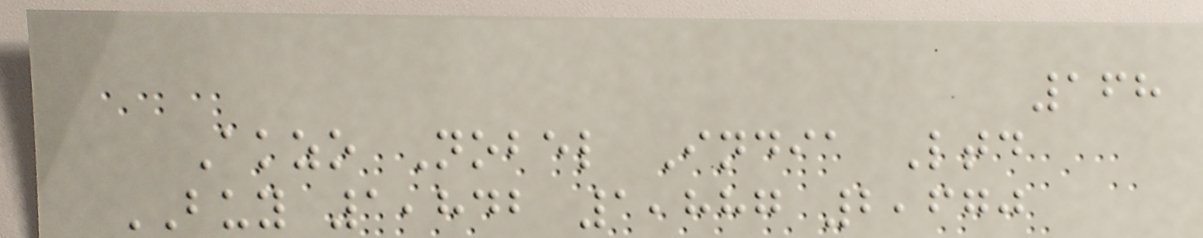168
Akzo Nobel India Ltd
BUY 1,842 1,887 2,670
